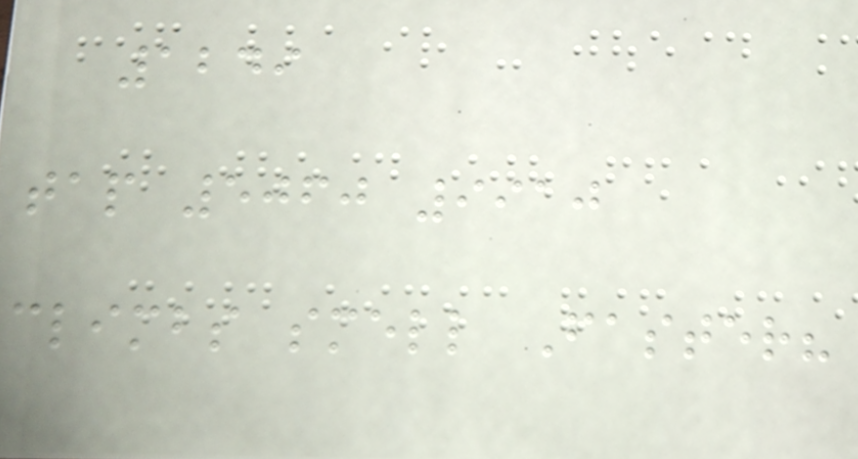1249
tap 5060 9910
climbs smell Faster?
